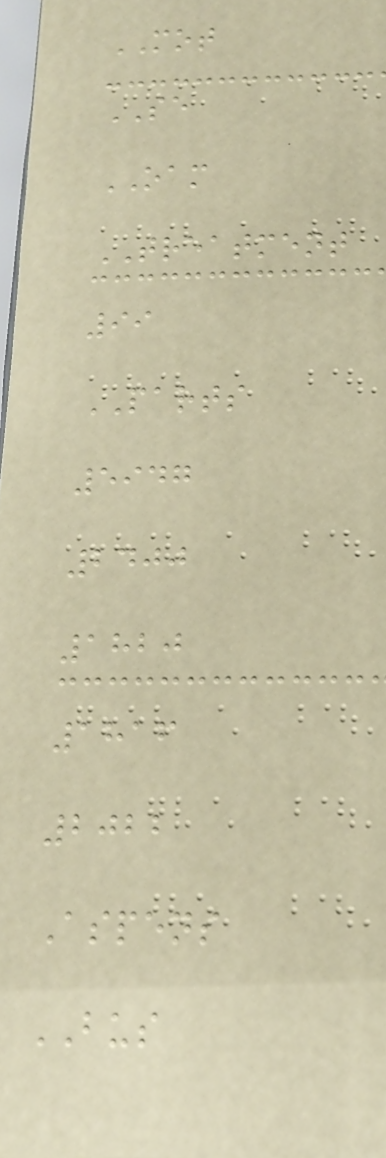MOT
SE
OAM
TREATMENT
99
PARTS
5947
2400
1820
1816
2022
Aspens
BUS
